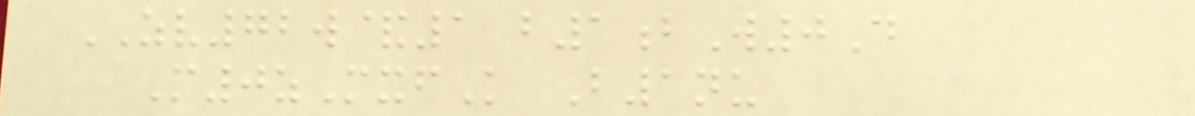ZV72w&1 b1bW0D
M0zMxfK B1nu
